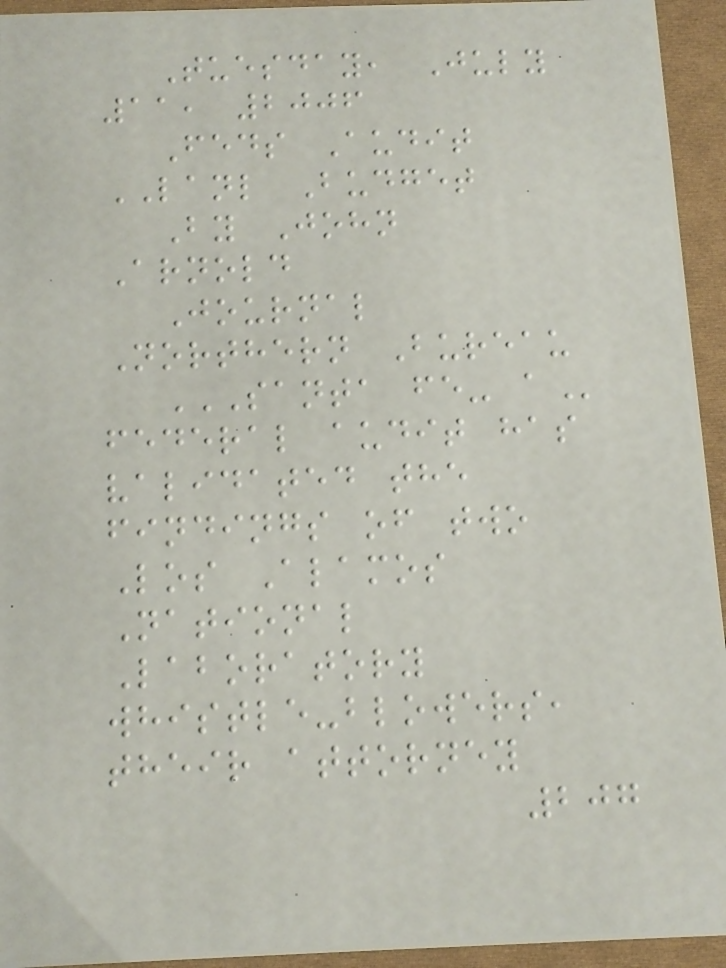Tuesday, July
11, 2006
Feds Audit
LANL Budget
By John
Arnold
Journal
Northern Bureau
SANTA FE- A
federal audit has
validated the
findings of two
Los Alamos
National
Laboratory
whistle-blowers,
their attorney
207
